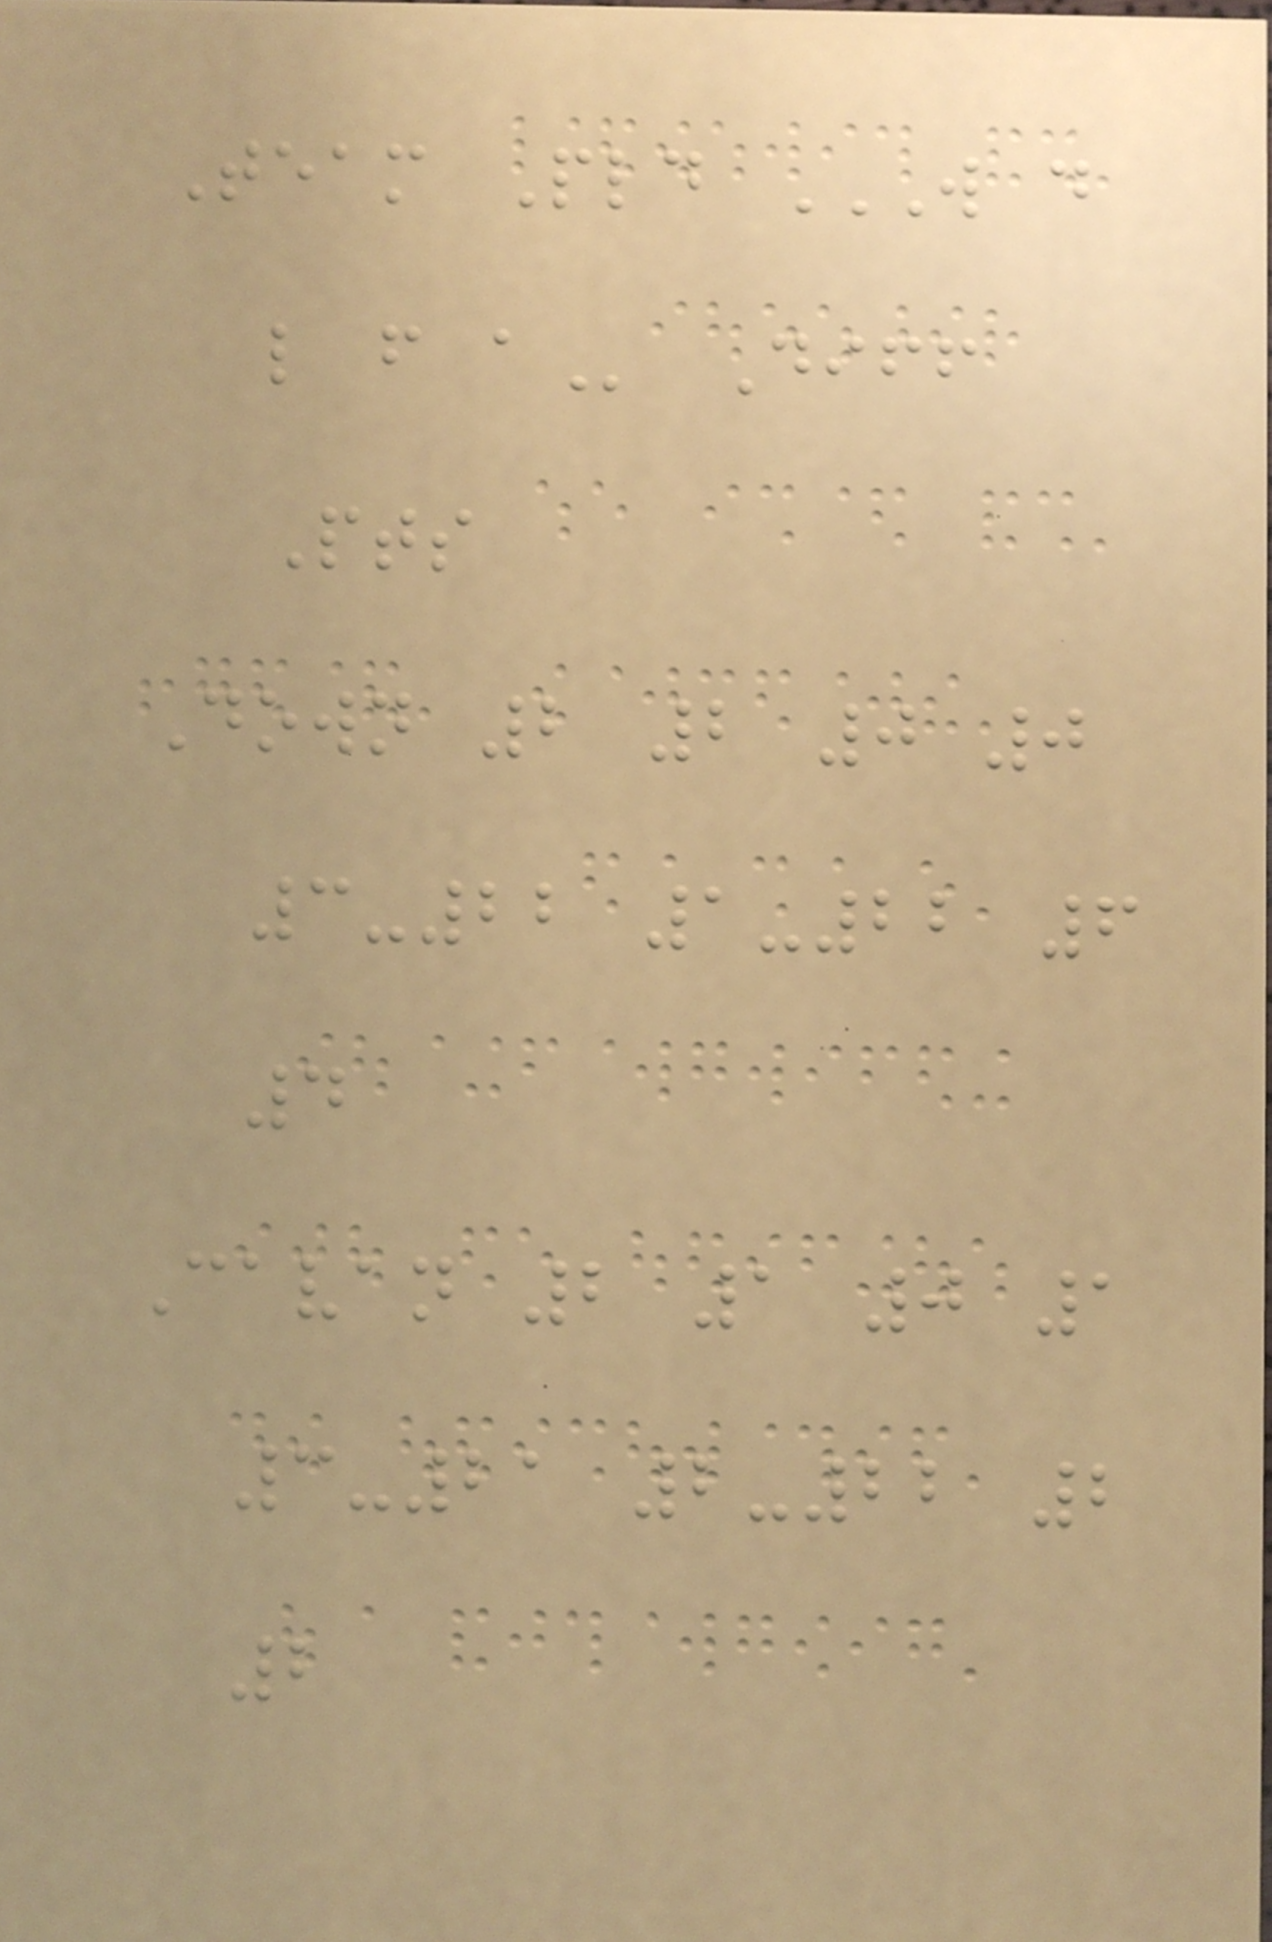Team Pld W D
L F A Diff
Pts
Down 2 2 0 0
3-22 1-22 6
4
Cavan 2 1 0 1
3-21 2-22 2
2
